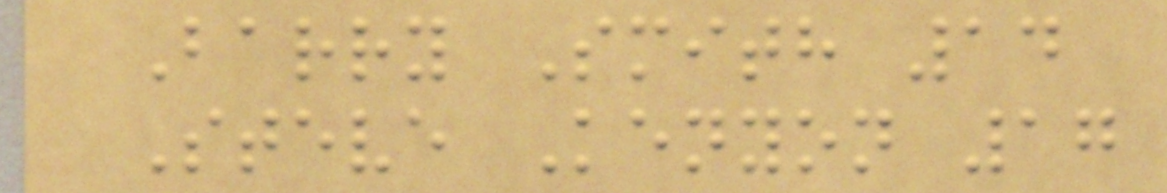Barry Smith 14
Steve Kenyon 17
